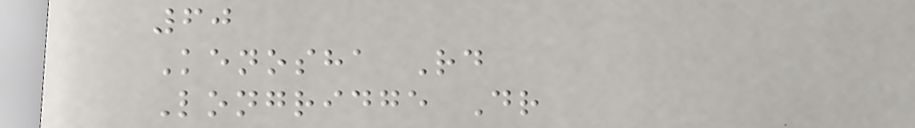60
Kenosha Rd
Longridge Dr
